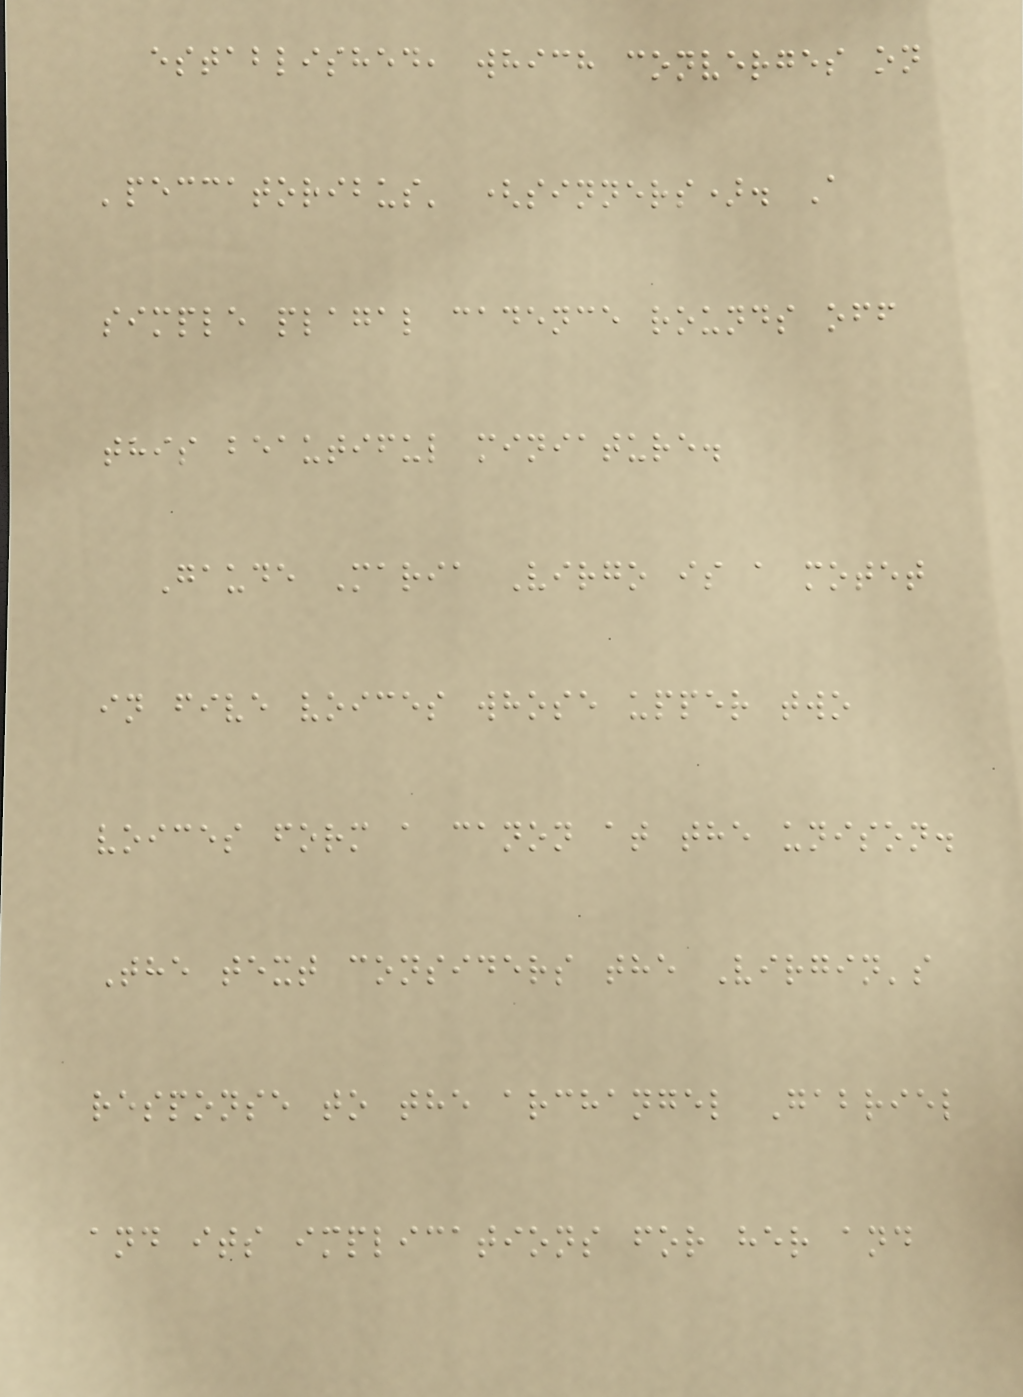established, which converges on
'peccatoribus' (sinners). A
simple plagal cadence rounds off
this beautiful miniature.
Gaude Maria Virgo is a motet
in five voices whose upper two
voices form a canon at the unison.
The text considers the Virgin's
response to the archangel Gabriel
and its implications for her and
